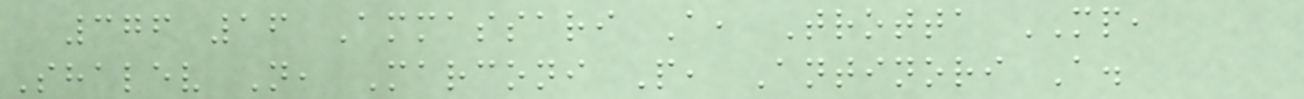376 16 Ammassari A, Trotta MP,
Shalev N, Marconi P, Antinori A.
